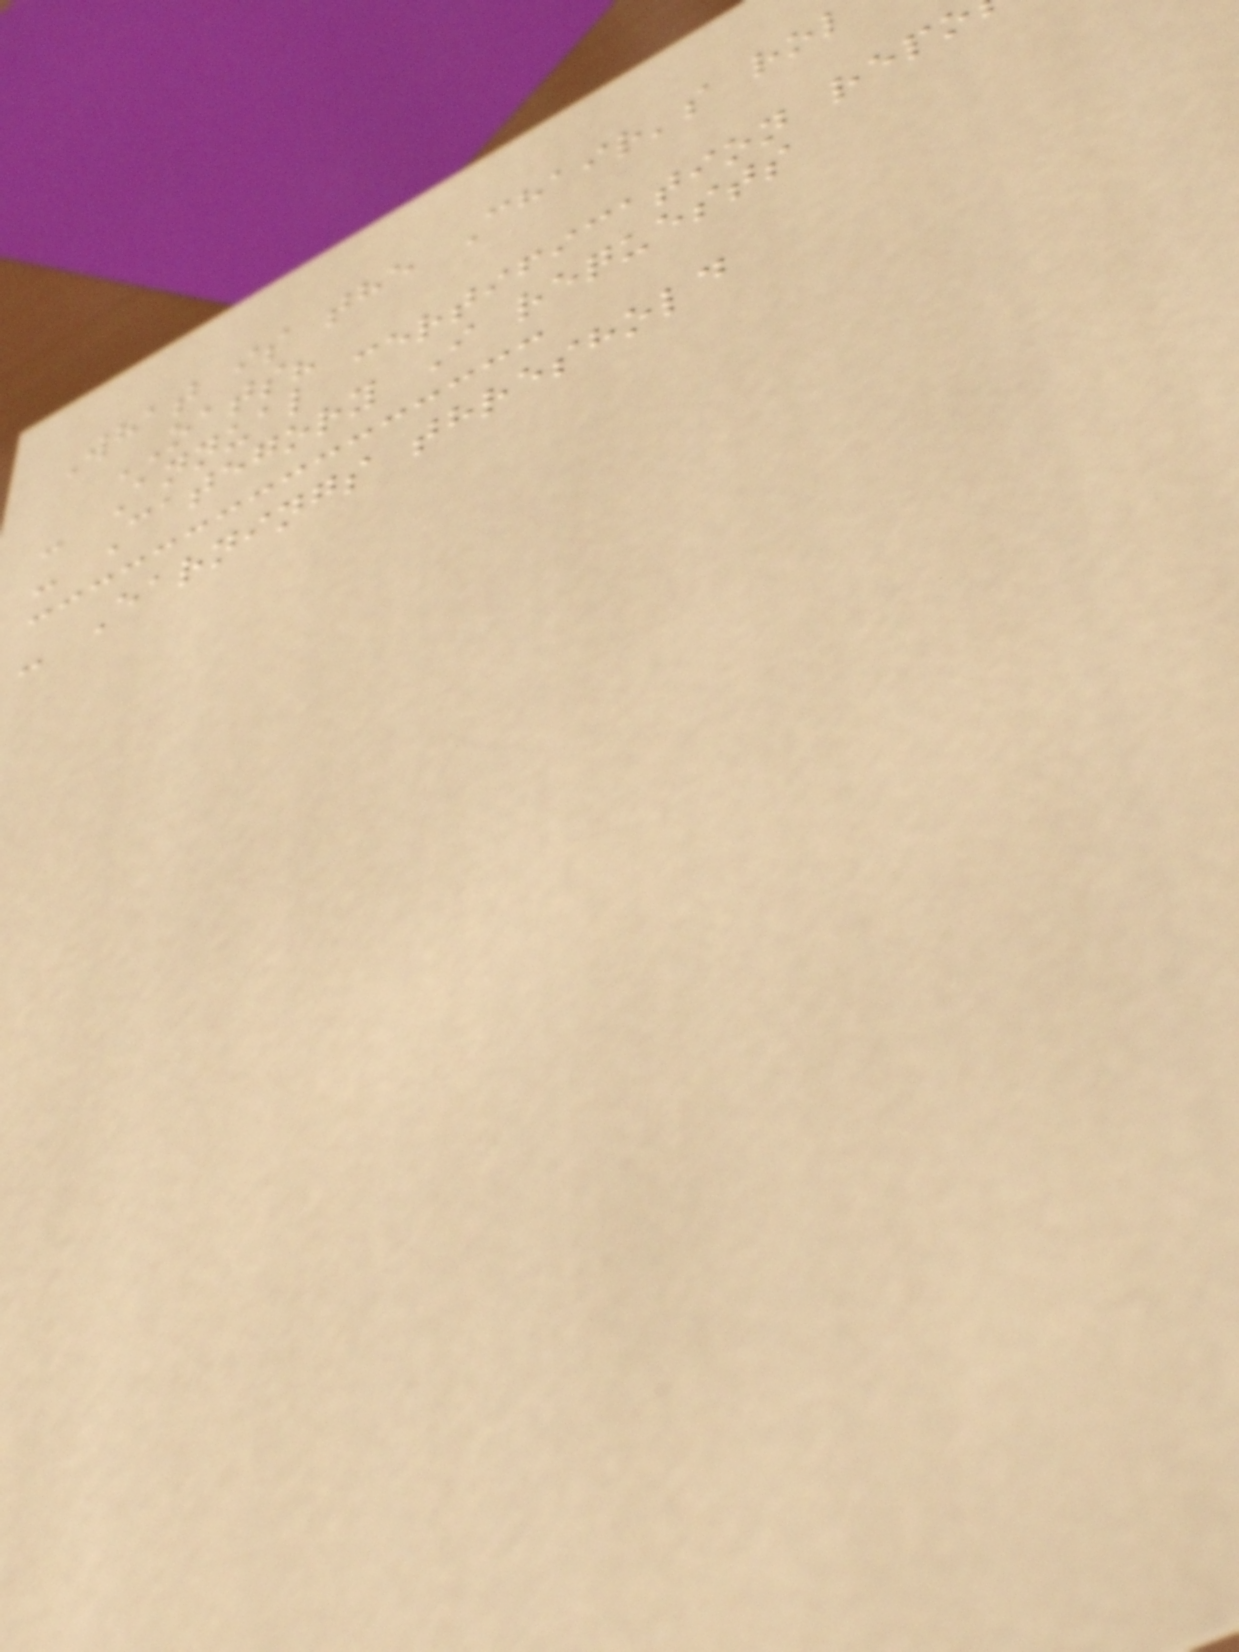What is the Chair's rol
OATS?
- Annual certification repo
- Category I requests
- Earnings threshold
